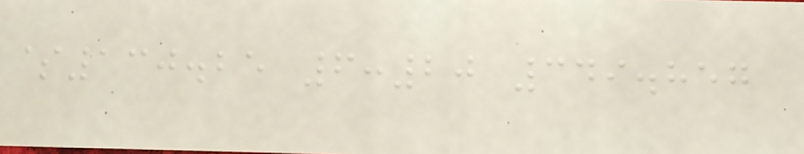$130.25 6:20 349.857
